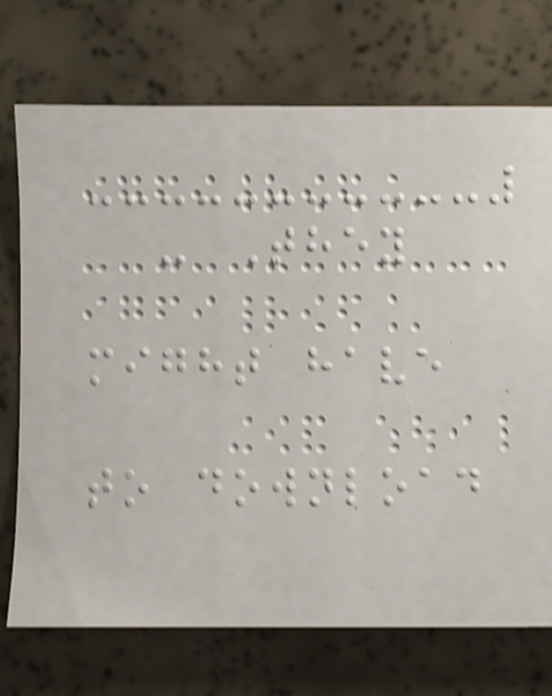- They
might have
to download
